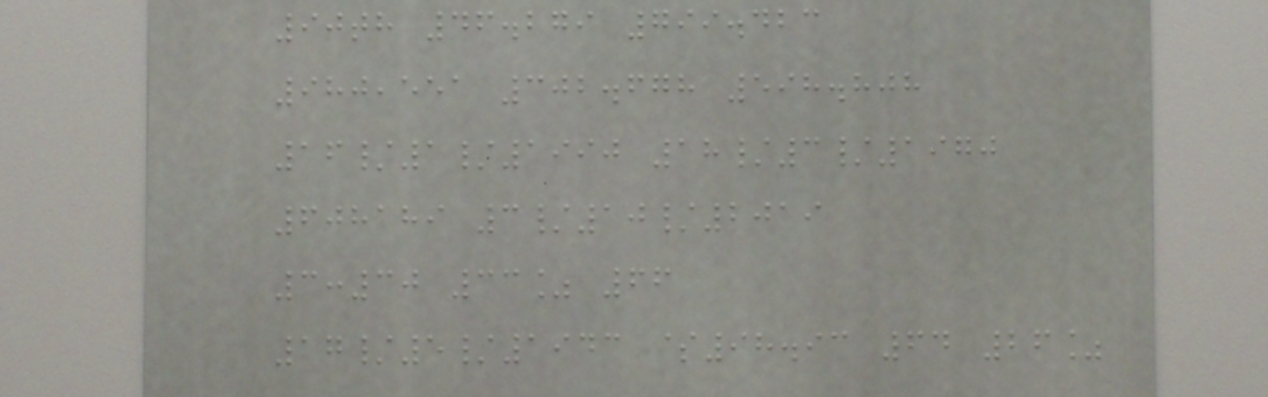90th 46.279 799.423
980,551 302.678 598.808
16/1/1990 18/3/1970
608189 3/10/2019
3:30 33% 66
17/5/1943 $98.93 64 26%
